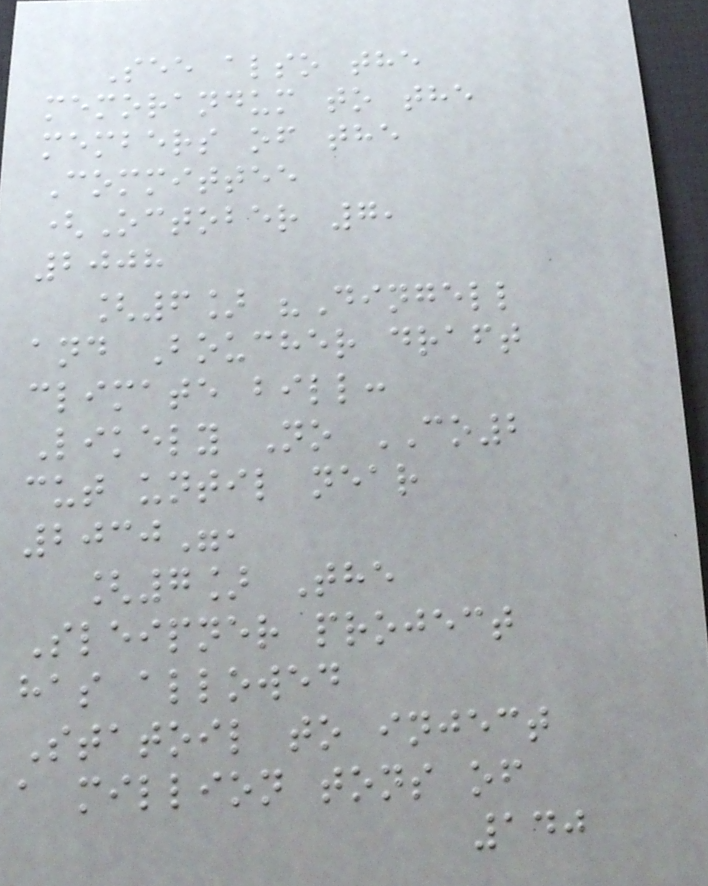See also the
memorandum to the
members of the
Committee
(October 7,
2008
[6] "Dingell
and Boucher draft
climate bill:
Likely No CO2
cut until near
2030",
[7] The
Sleipner project
has allowed
Statoil to inject
a million tons of
140
